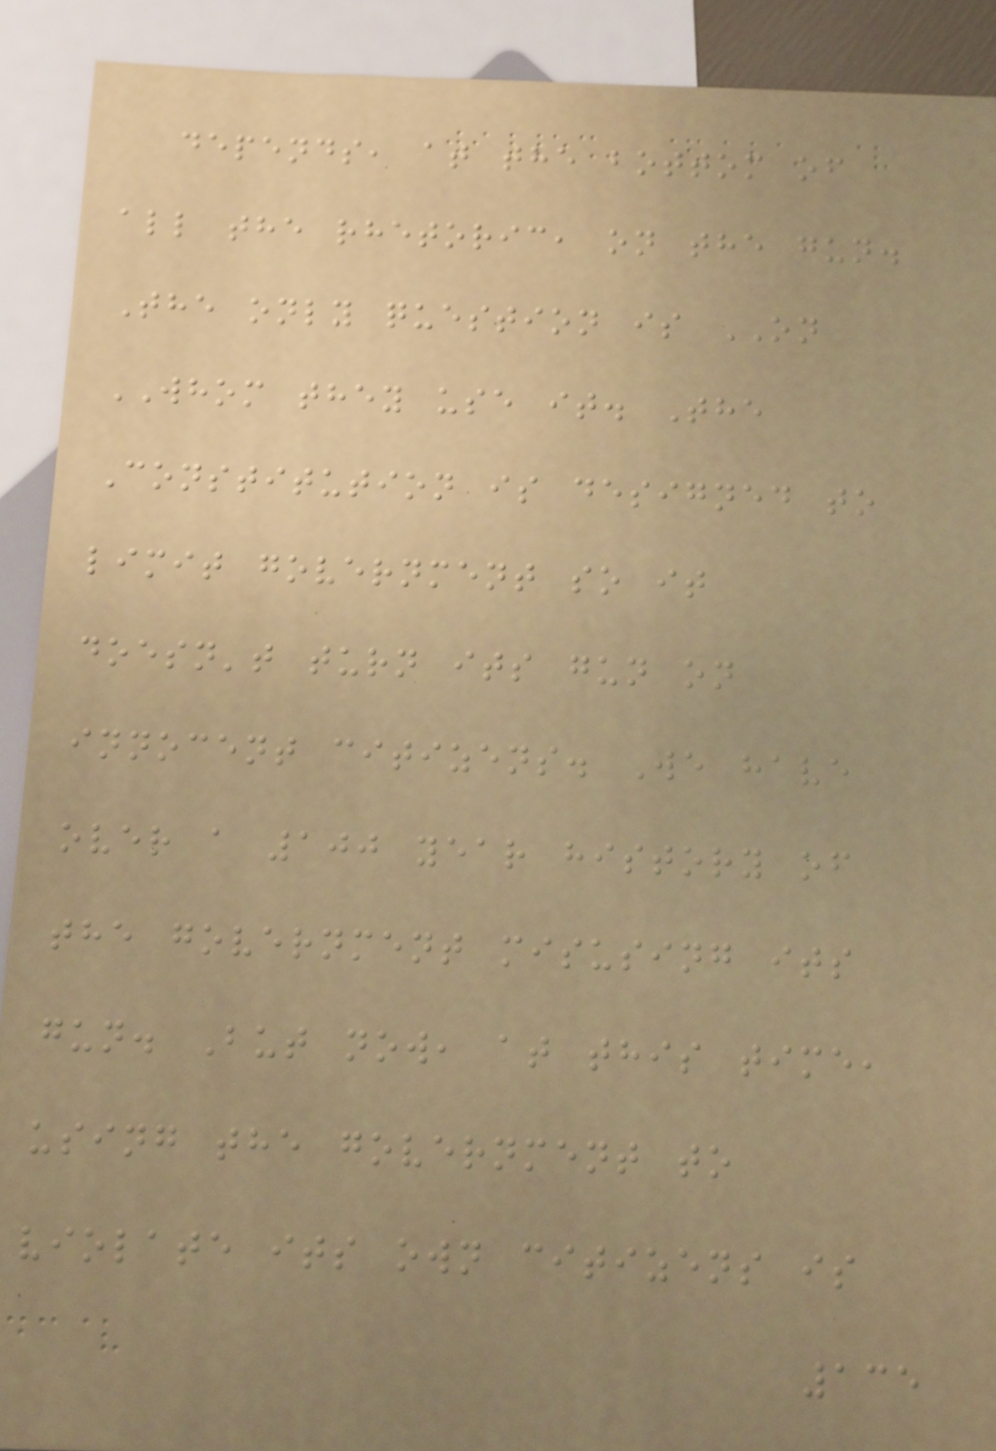depends, at the bottom of
all the rhetoric, on the gun.
The only question is ON
WHOM they use it. The
Constitution is designed to
limit government so it
doesn't turn its gun on
innocent citizens. We have
over a 100 year history of
the government misusing its
gun. But now, at this time,
using the government to
violate its own citizens is
135
